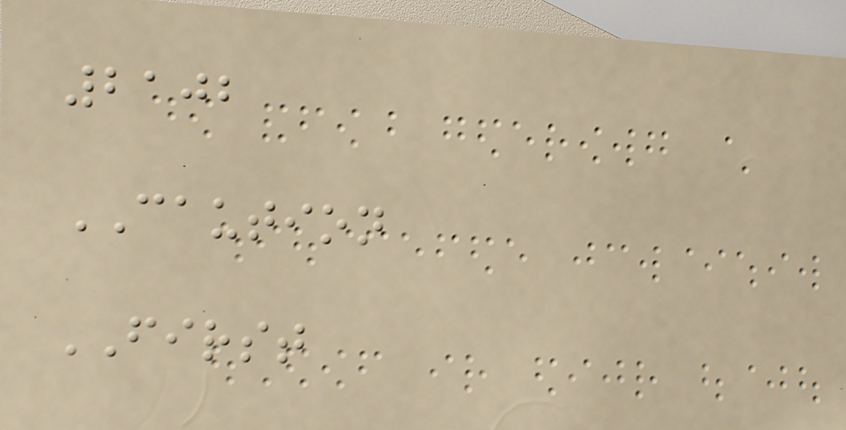2102
CAUTION
FIRST
